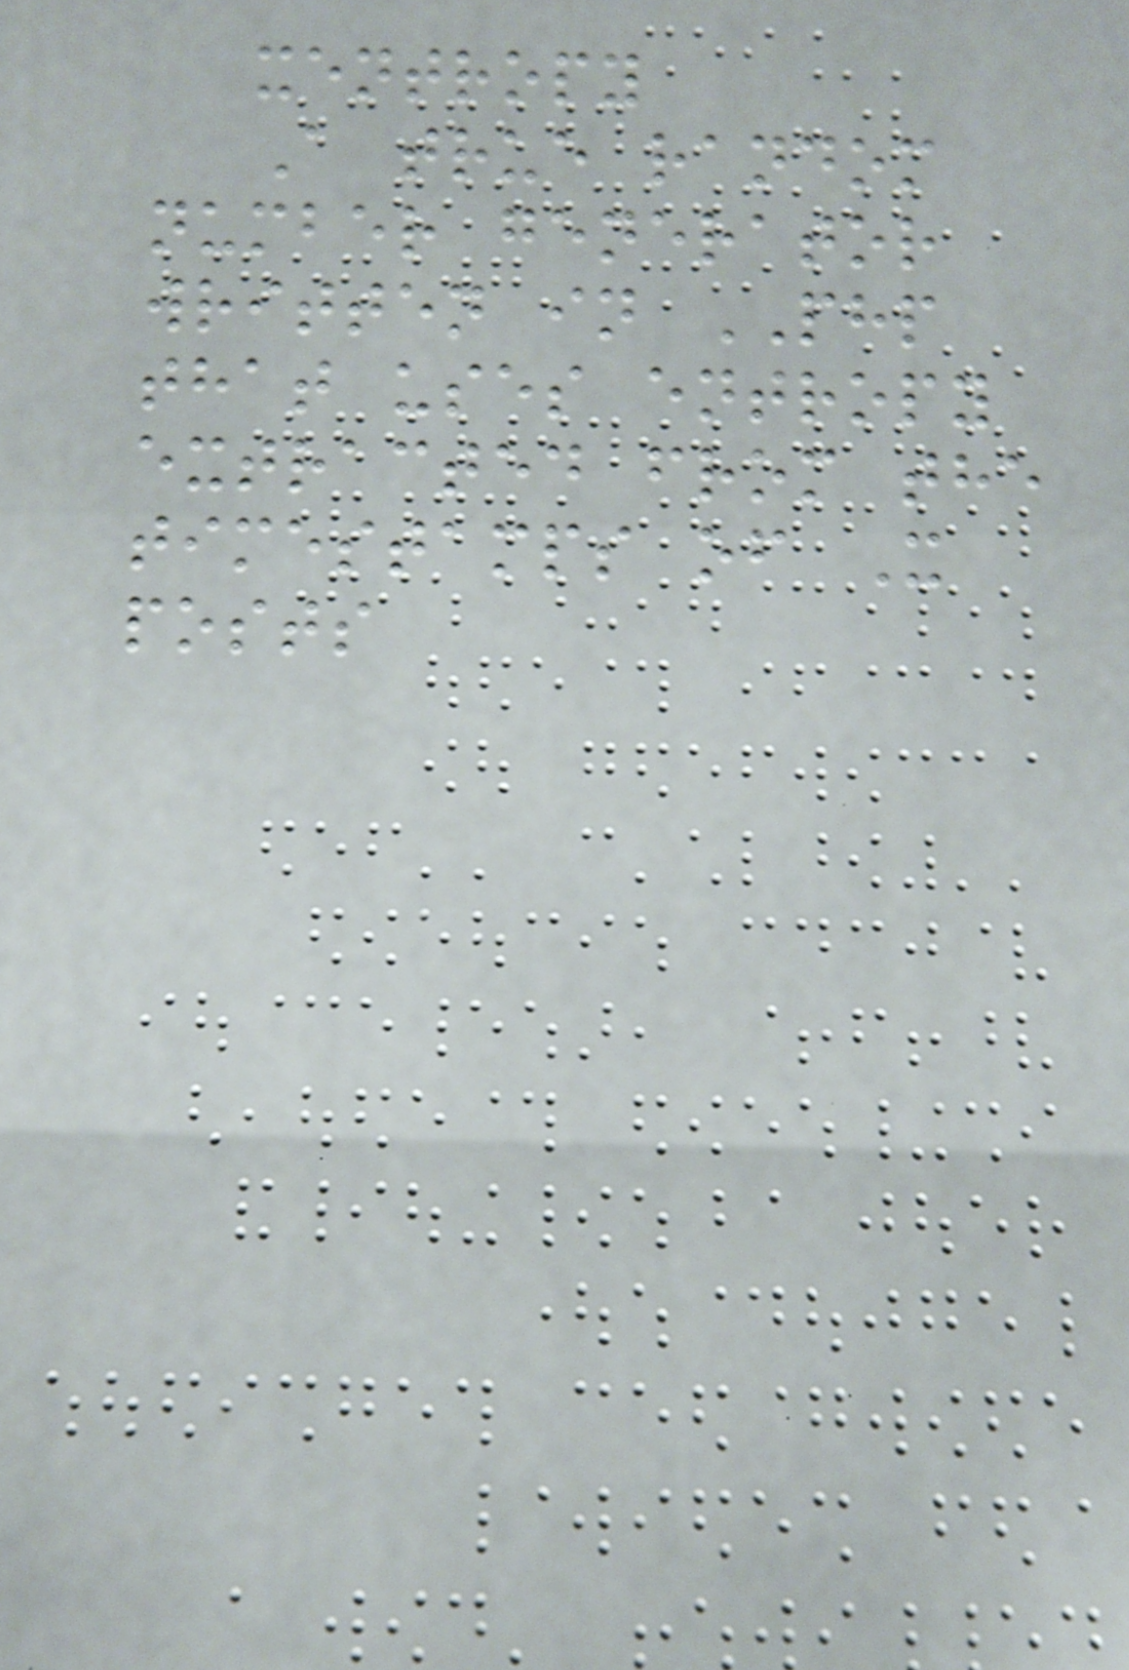xentropy
A true random
number generator
written in PHP
that uses entropy
extracted from the
timestamps of X
posts
